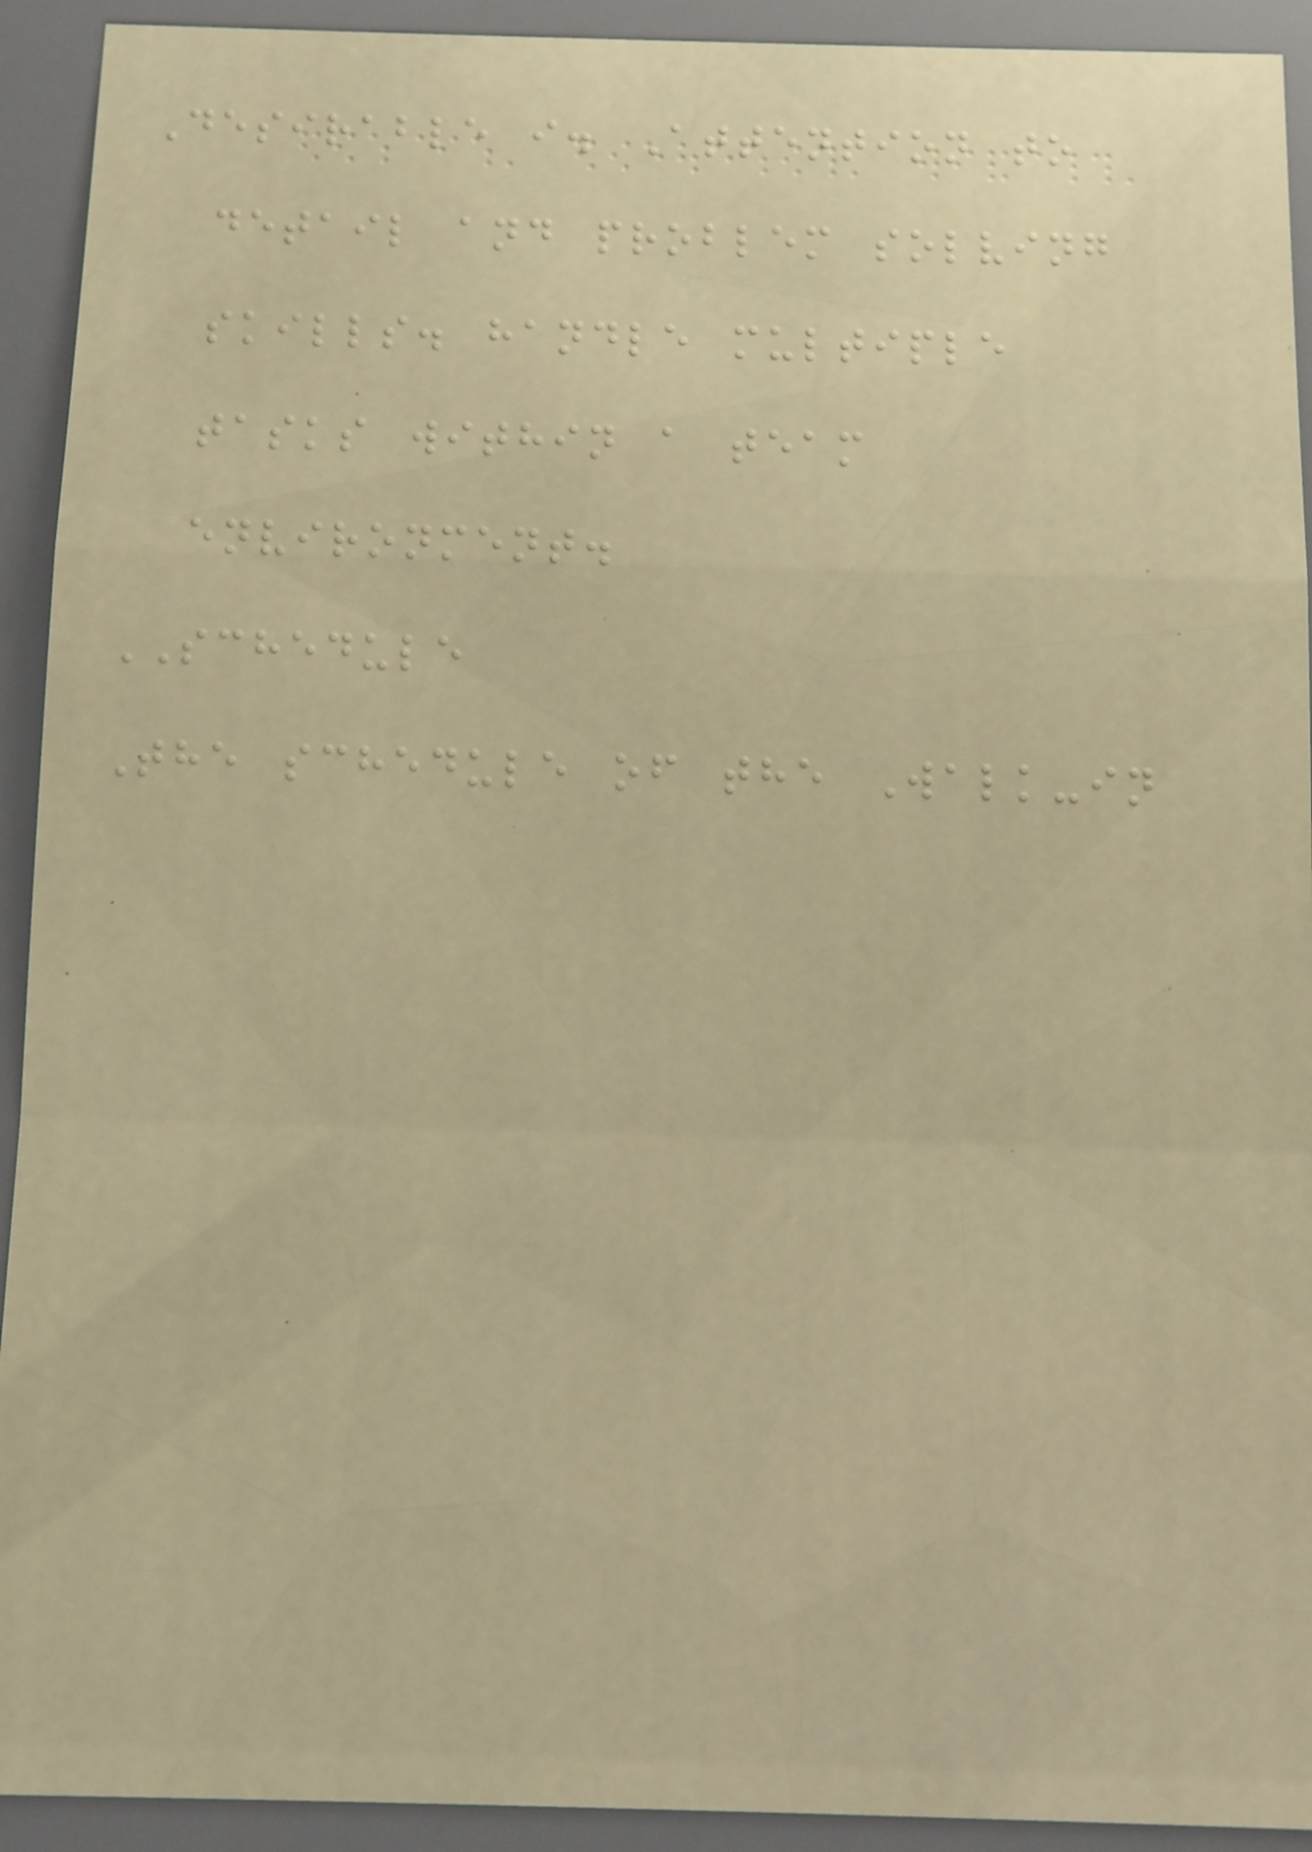Desirable i. Attention to
detail and problem solving
skills. handle multiple
tasks within a team
environment.
SCHEDULE
The schedule of the Walk-in
